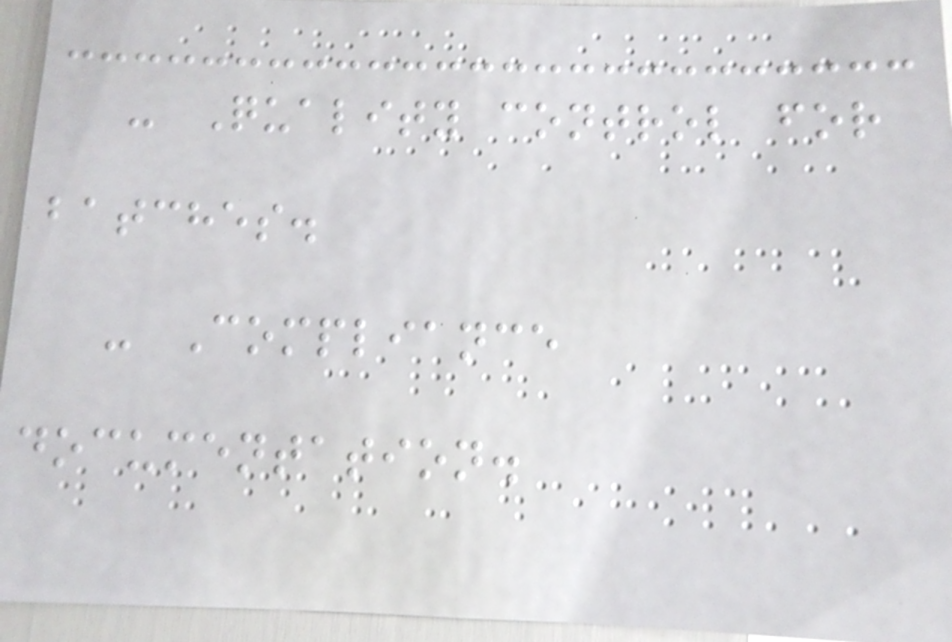- Quality control for
batches.
- Compliance
documentation.
